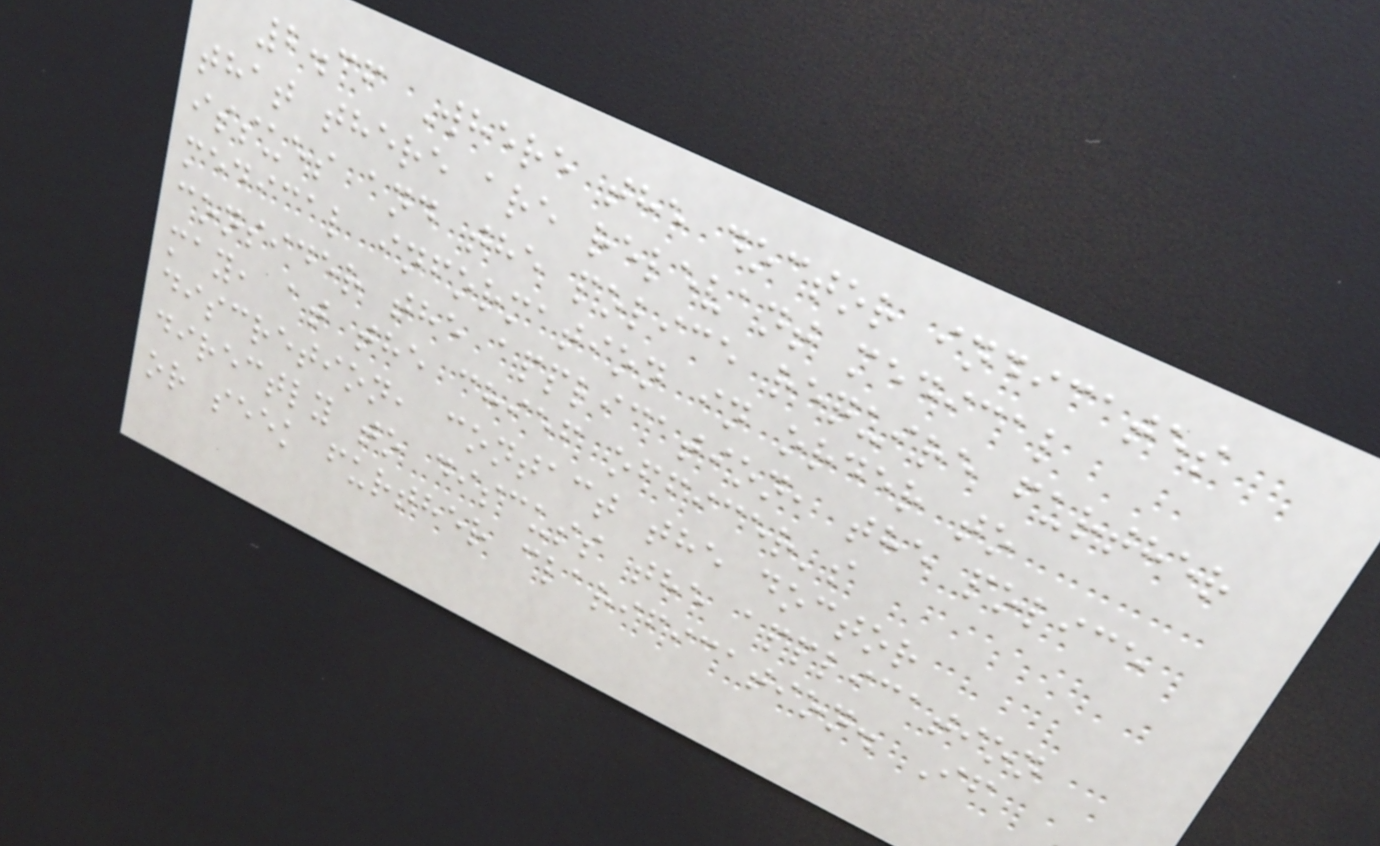2.36 Where the doctor indicates
that there are relevant medical
issues and the police require further
medical information in order to
consider the application, the police
may, at the chief officer's
discretion, contact the doctor
directly to discuss the application
or seek further clarification. If
